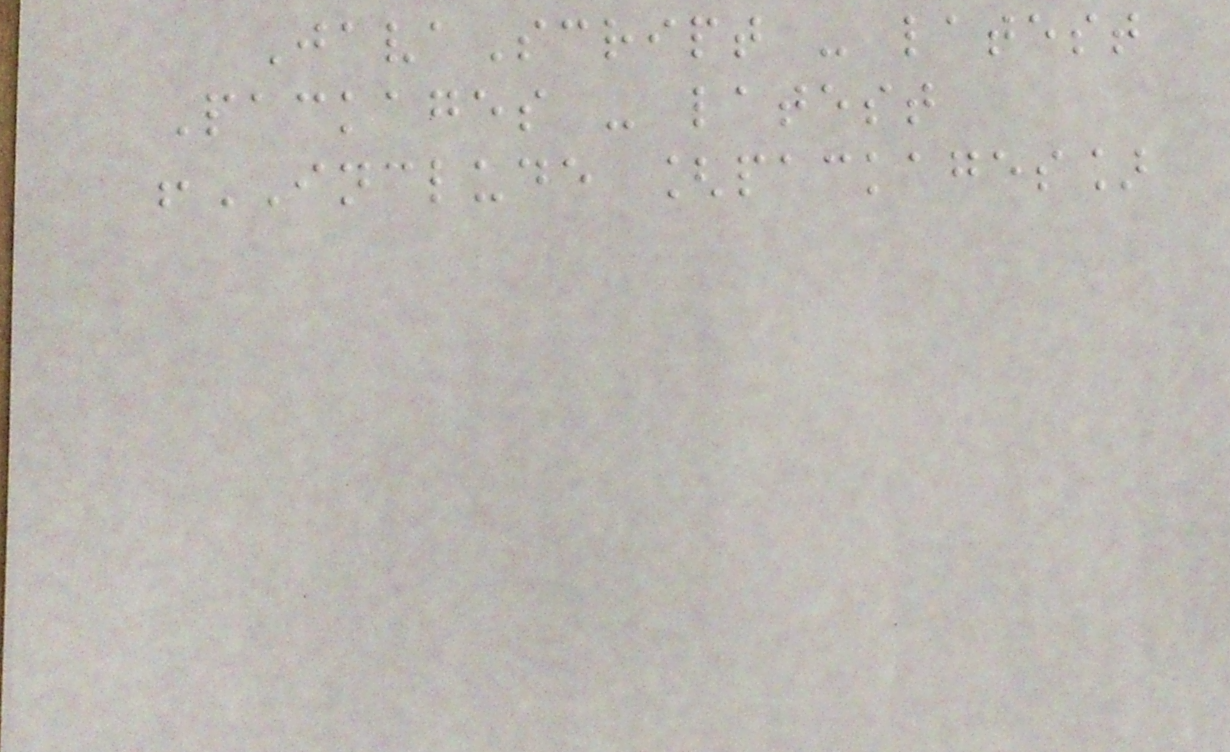JavaScript - latest
Packages - latest
!INCLUDE [packages]
